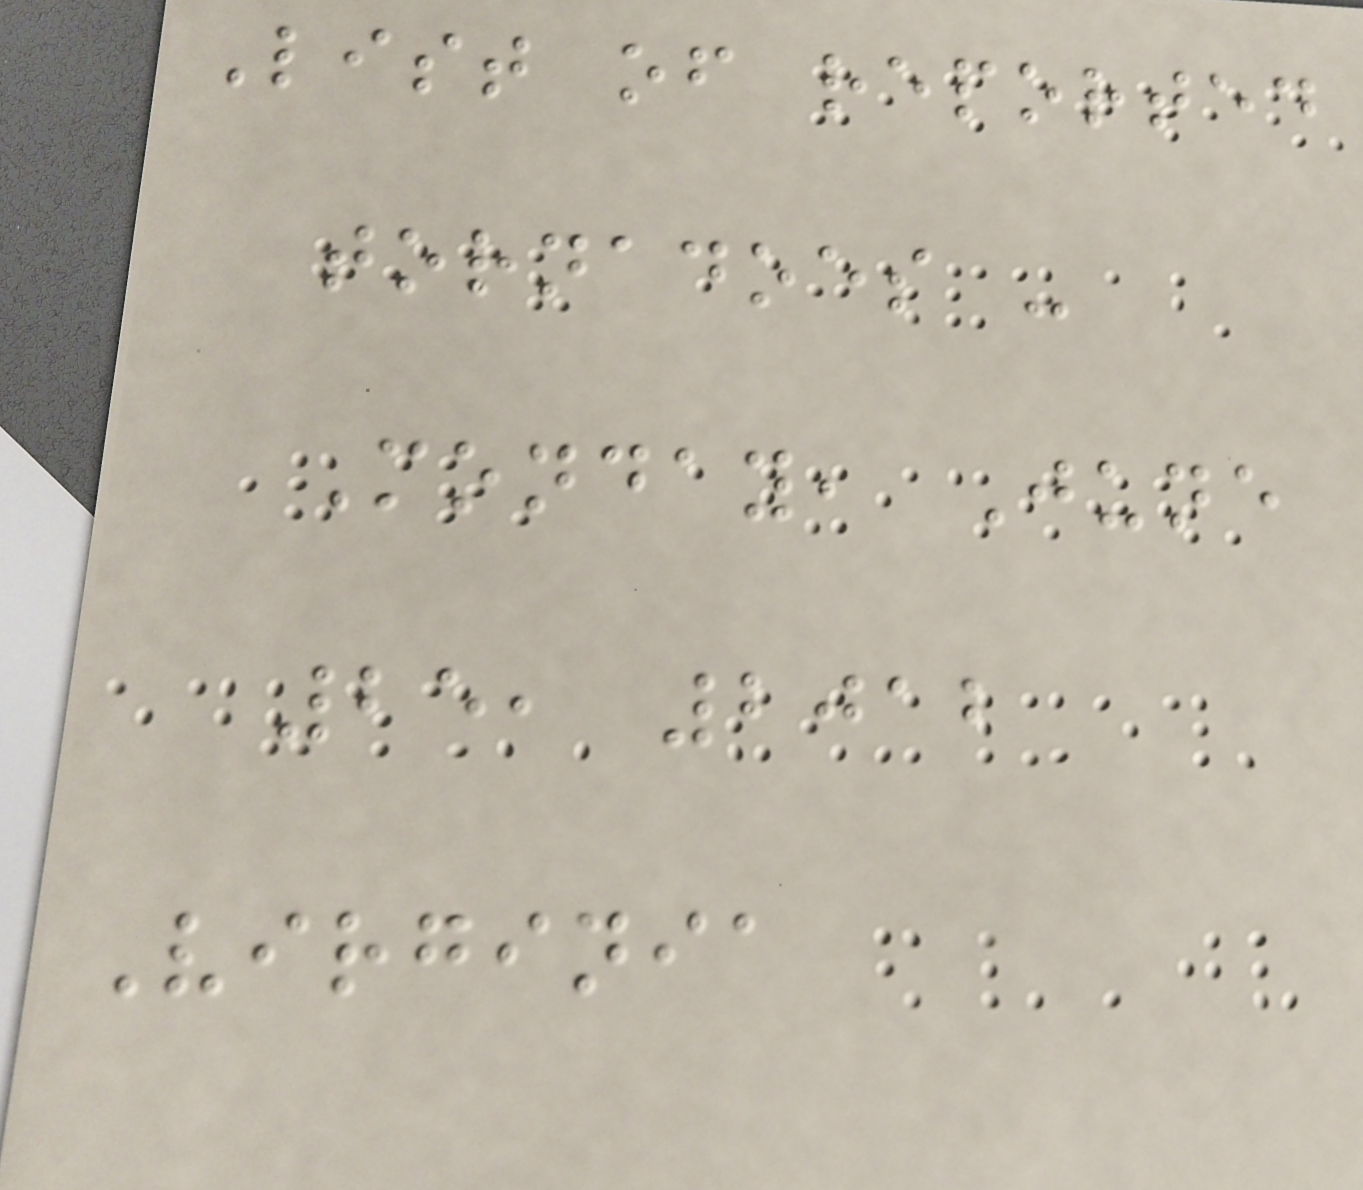List of reported
tornadoes -
Monday, June
25, 2012
Virginia
